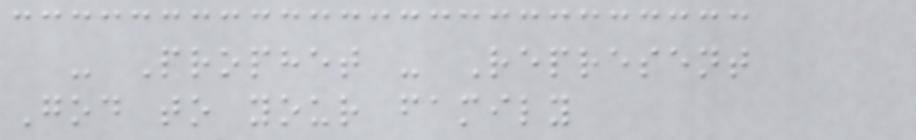- Prophet - Represent
God to your family
